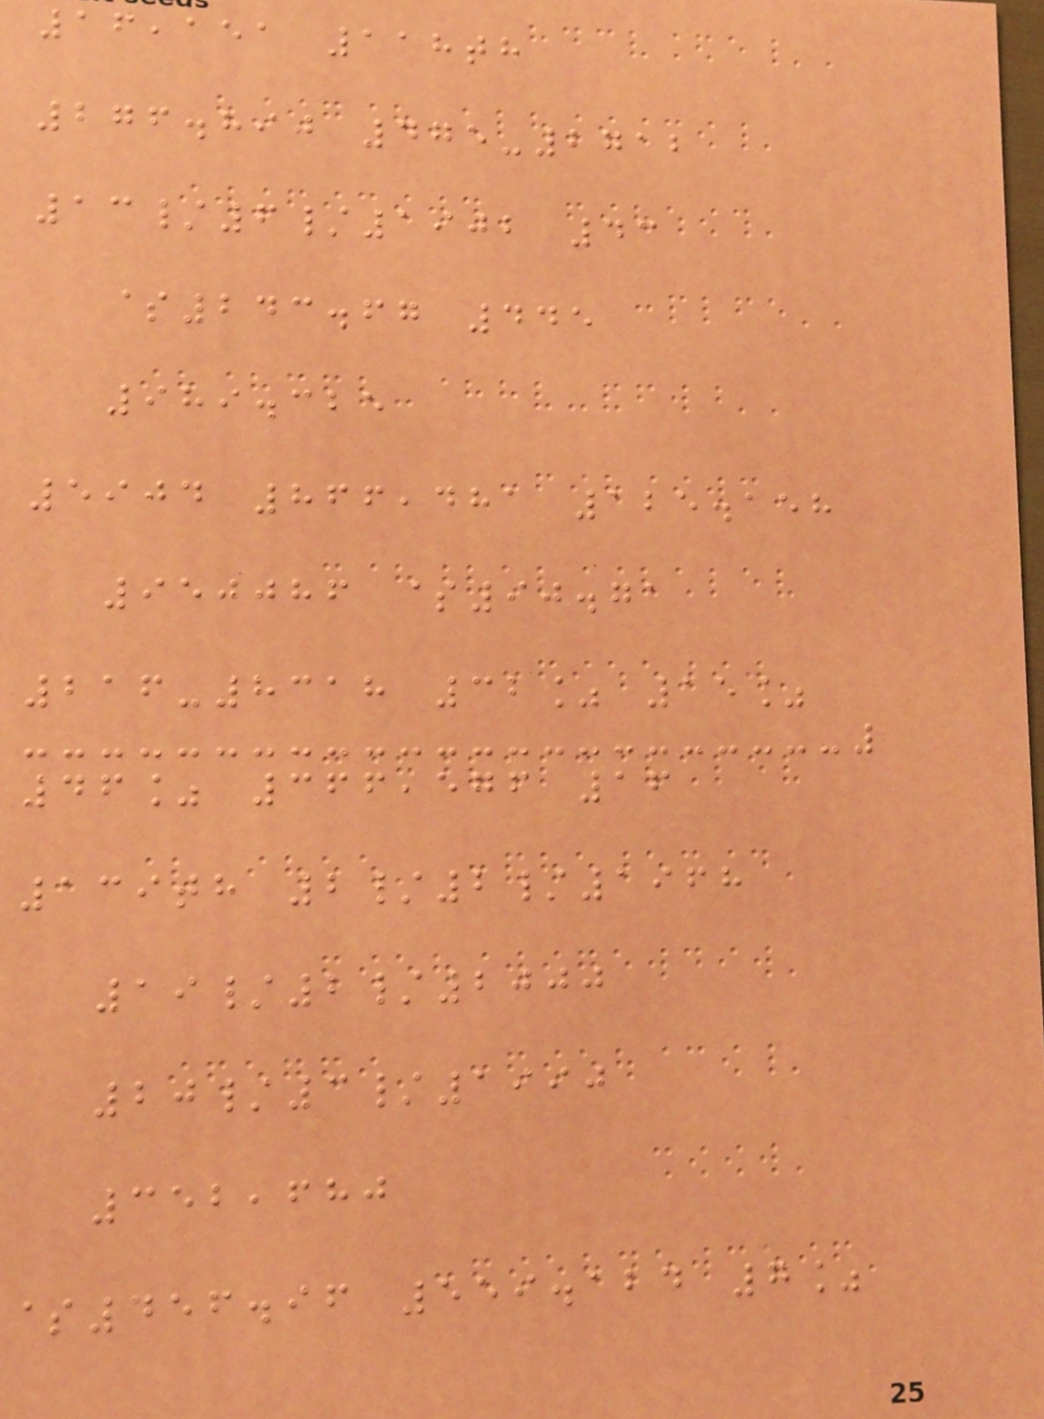16,151 118th
276.890 475-2712
13/6/1902 43
$243.67 445
989.325
5904 866,481 125.158
950086 $90.71
216-8318 32% 15%
46% 366,576 16
139th 2/2/1968
19/2/2000
20/3/1990
352,680
$456.96 559.124 7%
